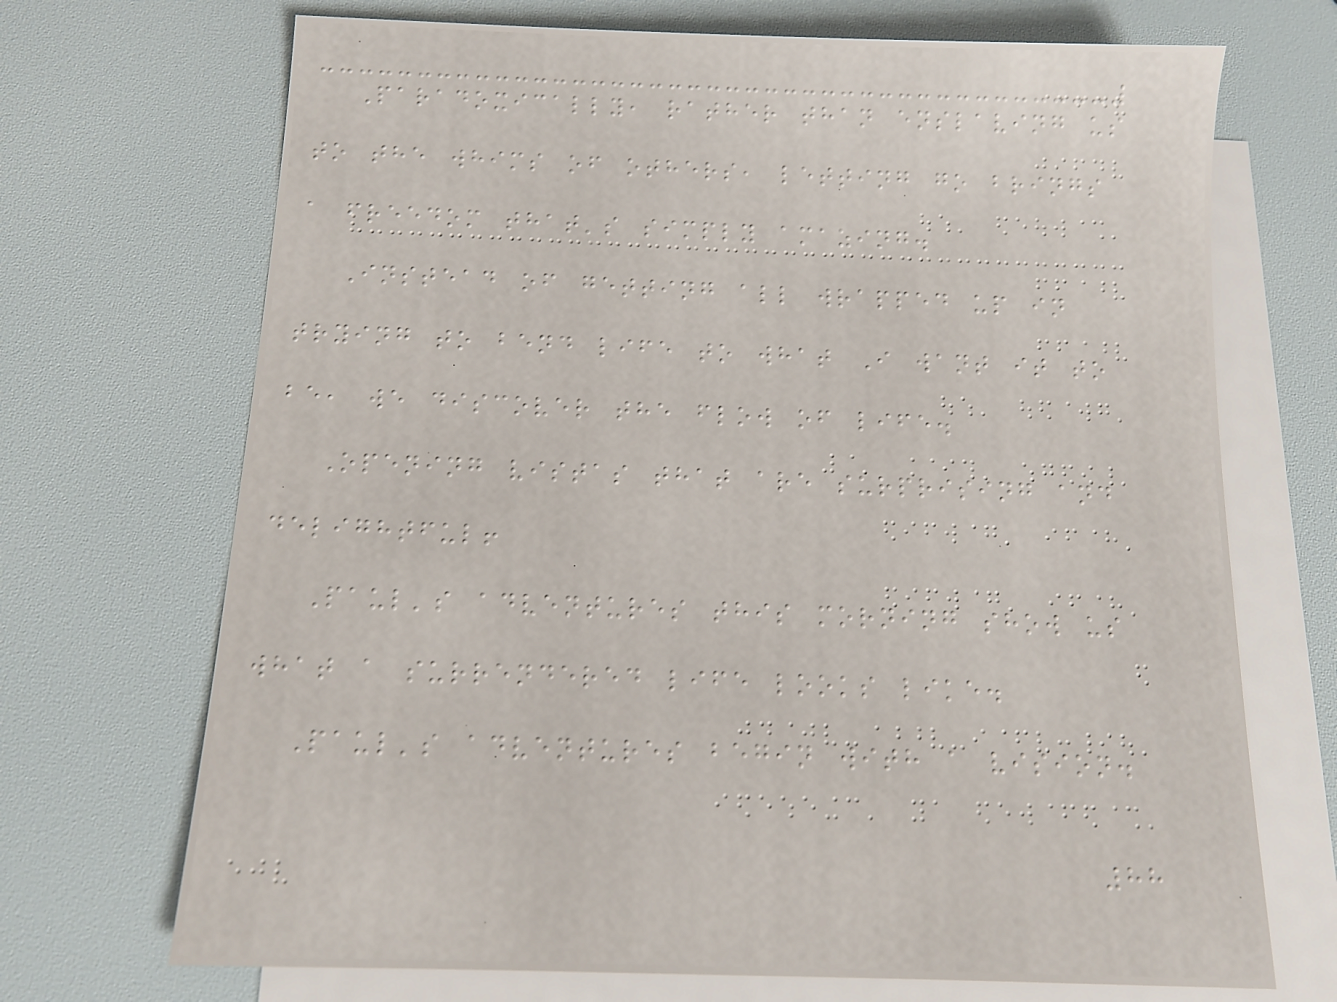Paradoxically, rather than enslaving us
to the whims of others, letting go brings
a freedom that's simply amazing.
Instead of getting all wrapped up in
trying to bend life to what I want it to
be, we discover the flow of life.
Opening vistas that are surprising and
delightful!
Paul's adventures this morning show us
what a surrendered life looks like.
Paul's adventures begin with a vision.
88
